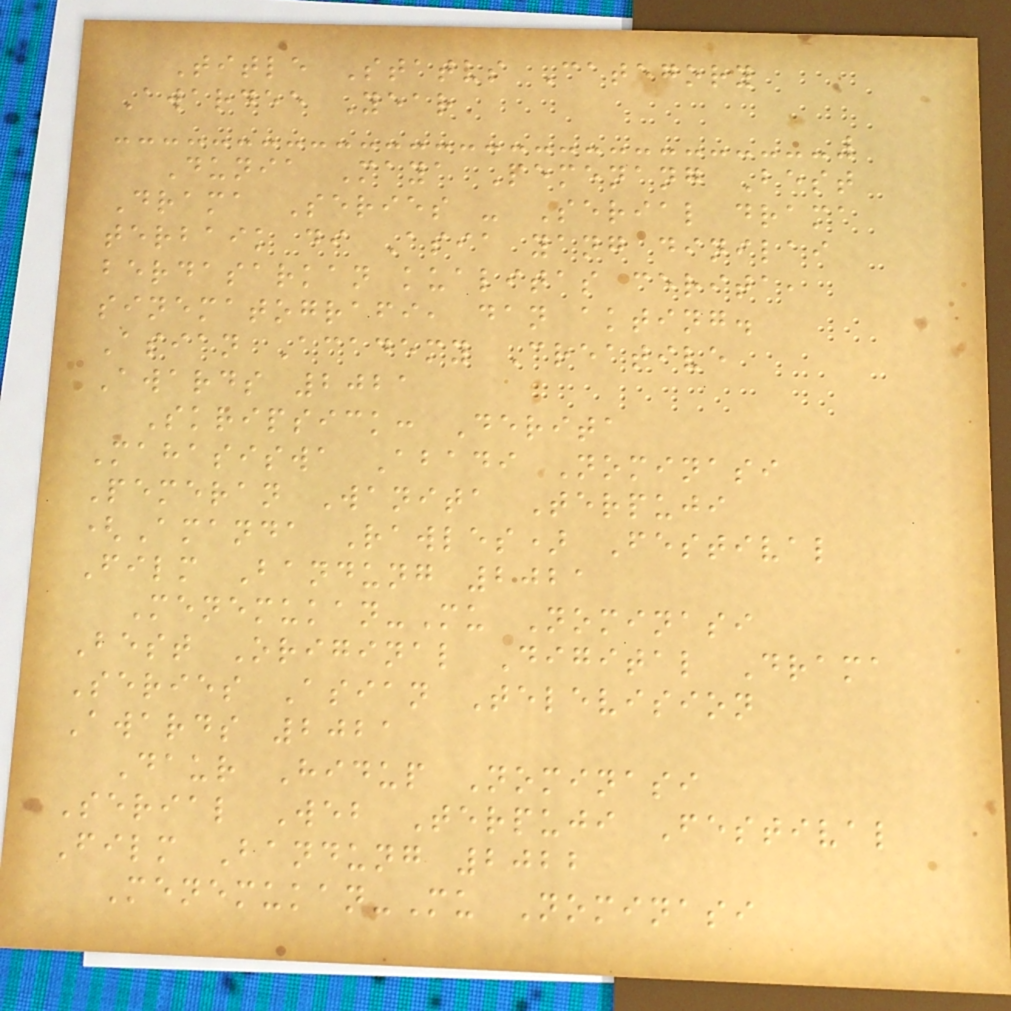Title Status Category
Awardee Year
Dunia Maya Pemenang Best
Drama Series - Serial drama
terbaik di Asia yang dinilai
berdasarkan kualitas cerita,
sinematografi, dan akting.
Asian Academy Creative
Awards 2021
Skripsick: Derita
Mahasiswa Abadi Nominasi
Pemeran Wanita Terpuji
(Amanda Rawles) Festival
Film Bandung 2021
Menemukan-Mu Nominasi
Best Original Digital Drama
Series Asian Television
Awards 2021
Daur Hidup Nominasi
Serial Web Terpuji Festival
Film Bandung 2022
Menemukan-Mu Nominasi
